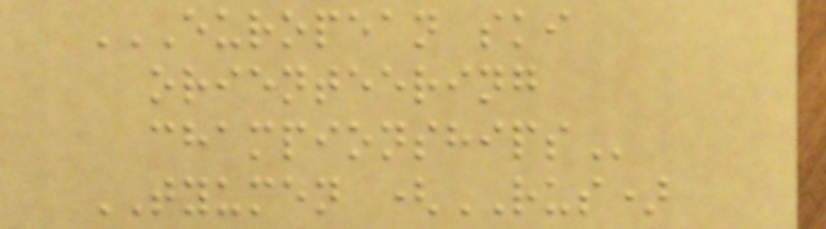EUROPEAN SKI
ORIENTEERING
CHAMPIONSHIPS
TYUMEN (RUS)
